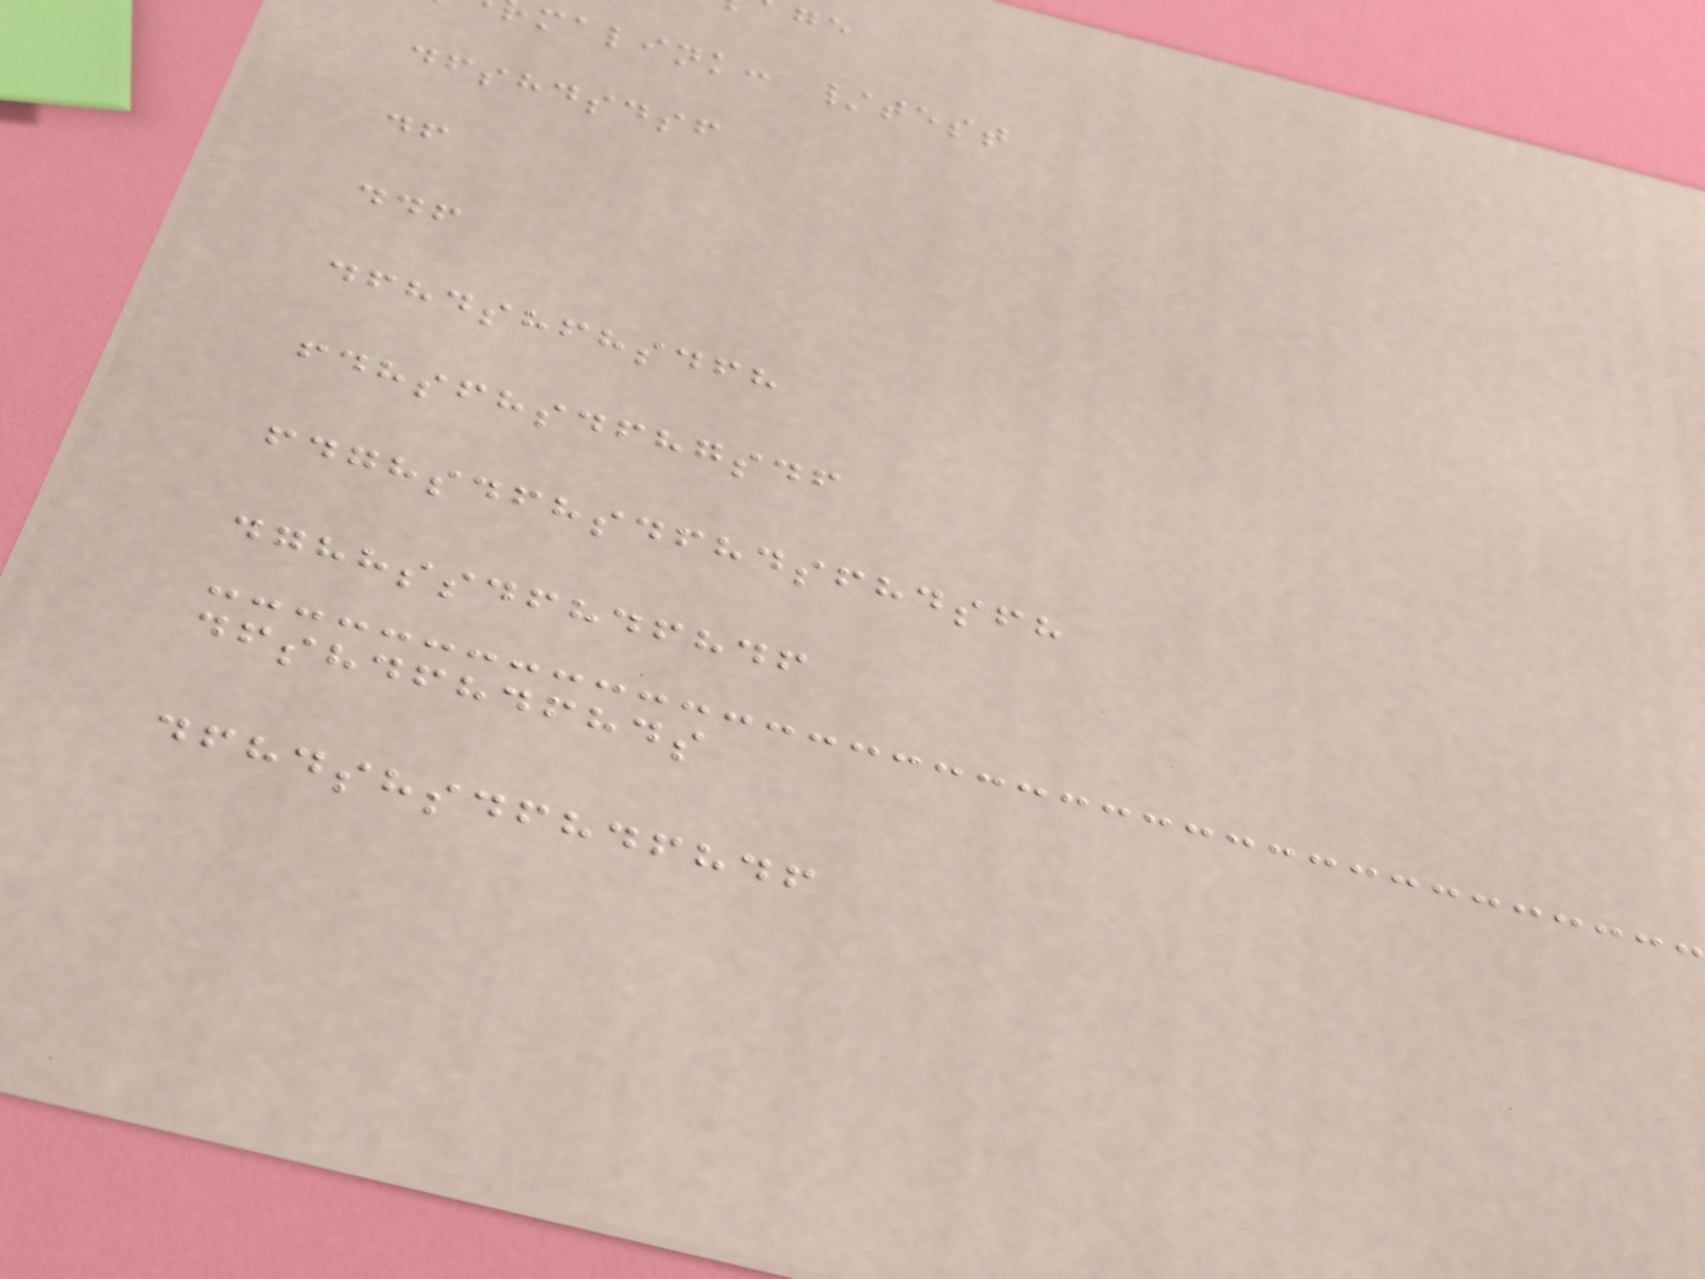malink: /test
dfshdsdsf
df
ddf
dfhdshfhsdfh
fdhsfhsdfhgsdf
fdghsdfhsdfhdsfhdsfh
dghhssdfhdfhdf
dfshdfhdfhds
dfhdshsdfhdfhdf
